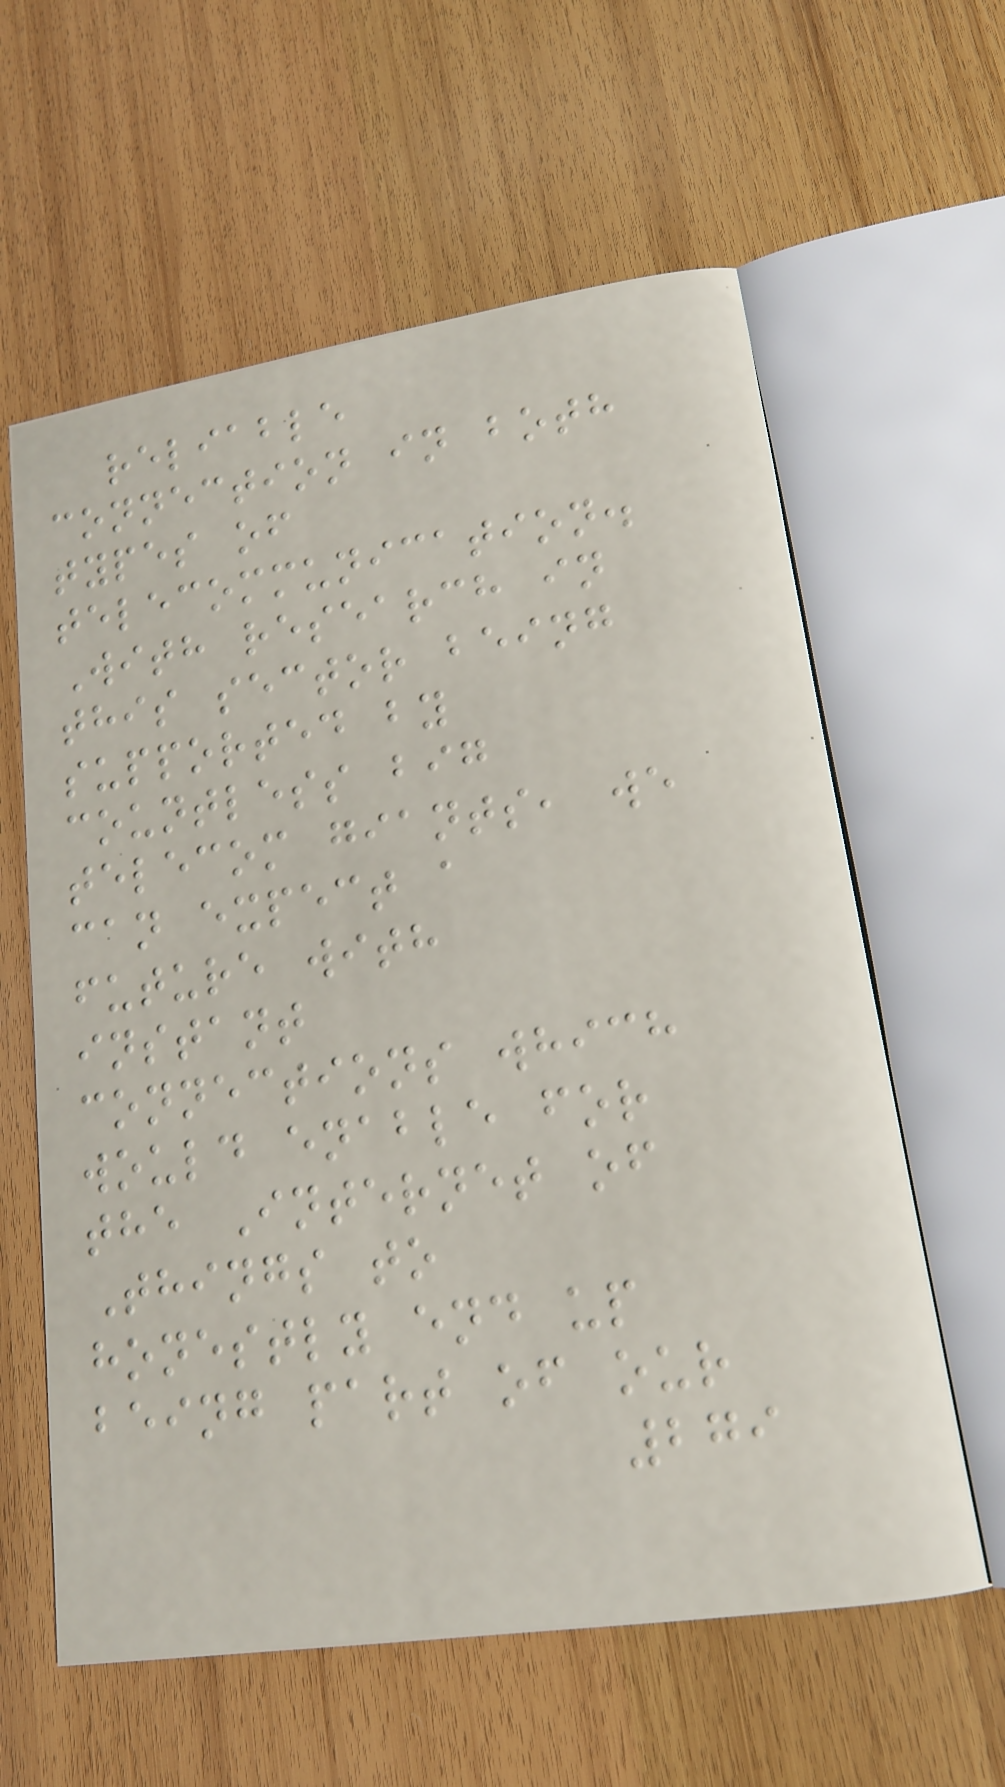reliable
connection in both
types of
telecommunication.
With research in
this sector being
supported by
countless big
telecom giants, we
can expect a
future with
instant
connections which
would enable for
the Internet of
Things to
honestly end up
being part of our
279
